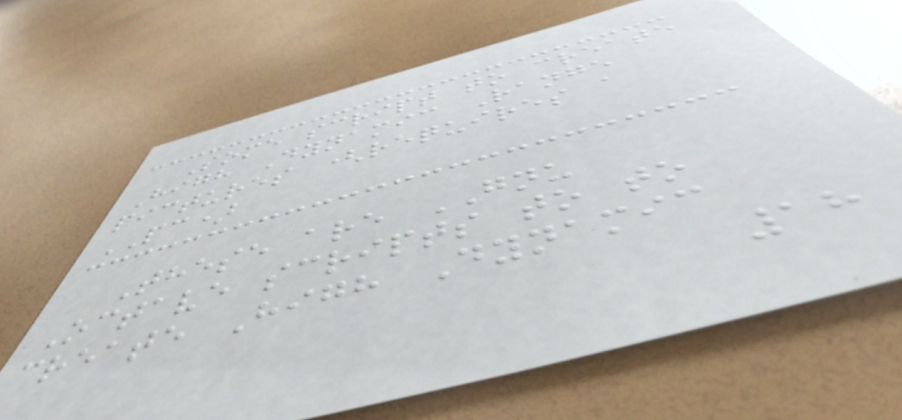Some script to create
High Dynamic Range
pictures (requires a
PC)
These are GNU
Octave scripts to to
create High Dynamic
18
